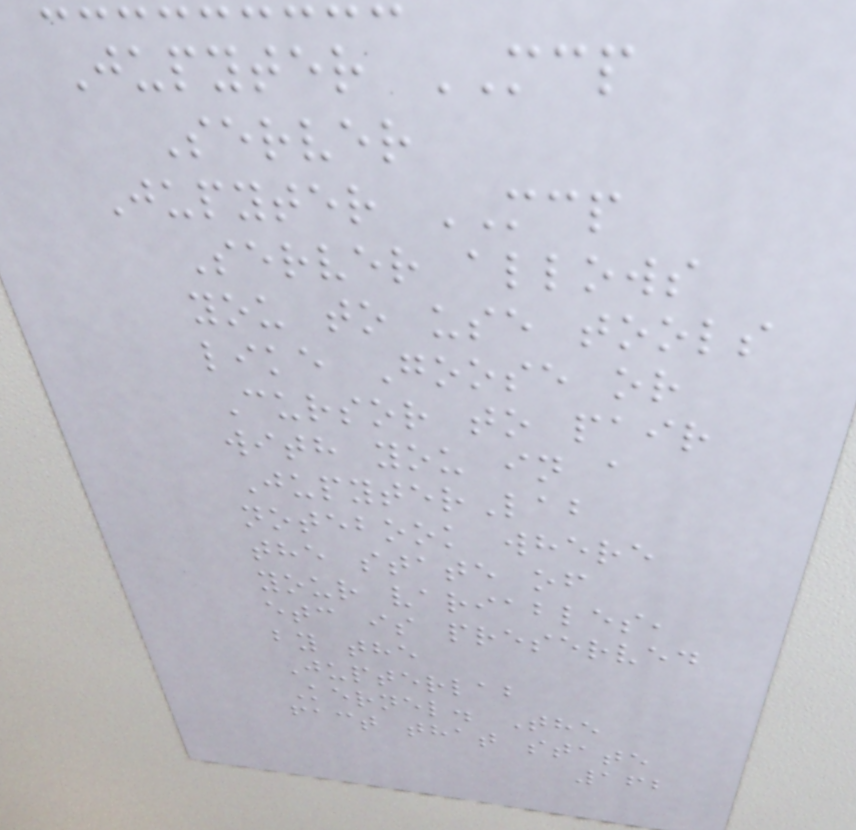Jupyter MCP
Server
Jupyter MCP
Server allows
you to use tools
like Goose or
Cursor to pair
with you in a
JupyterLab
notebook where
the state of
your variables,
etc is preserved
by the
Jupterlab
Kernel. The
fact that state
162
